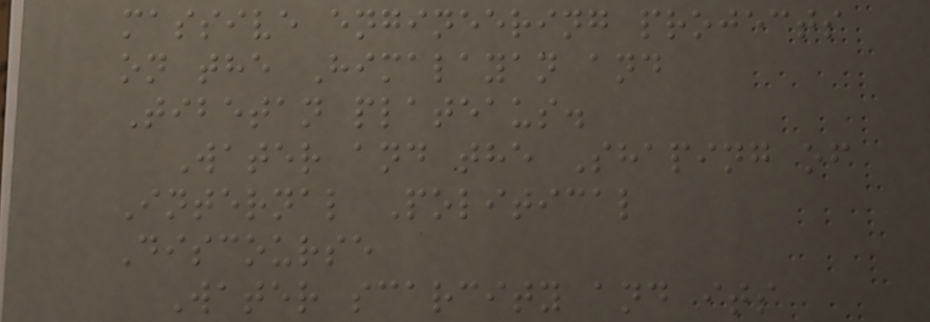massive engineering projects
on the Himalayan and
Tibetan plateaus.
Water and the Shaping of
Internal Political
Discourse
Water scarcity and its
